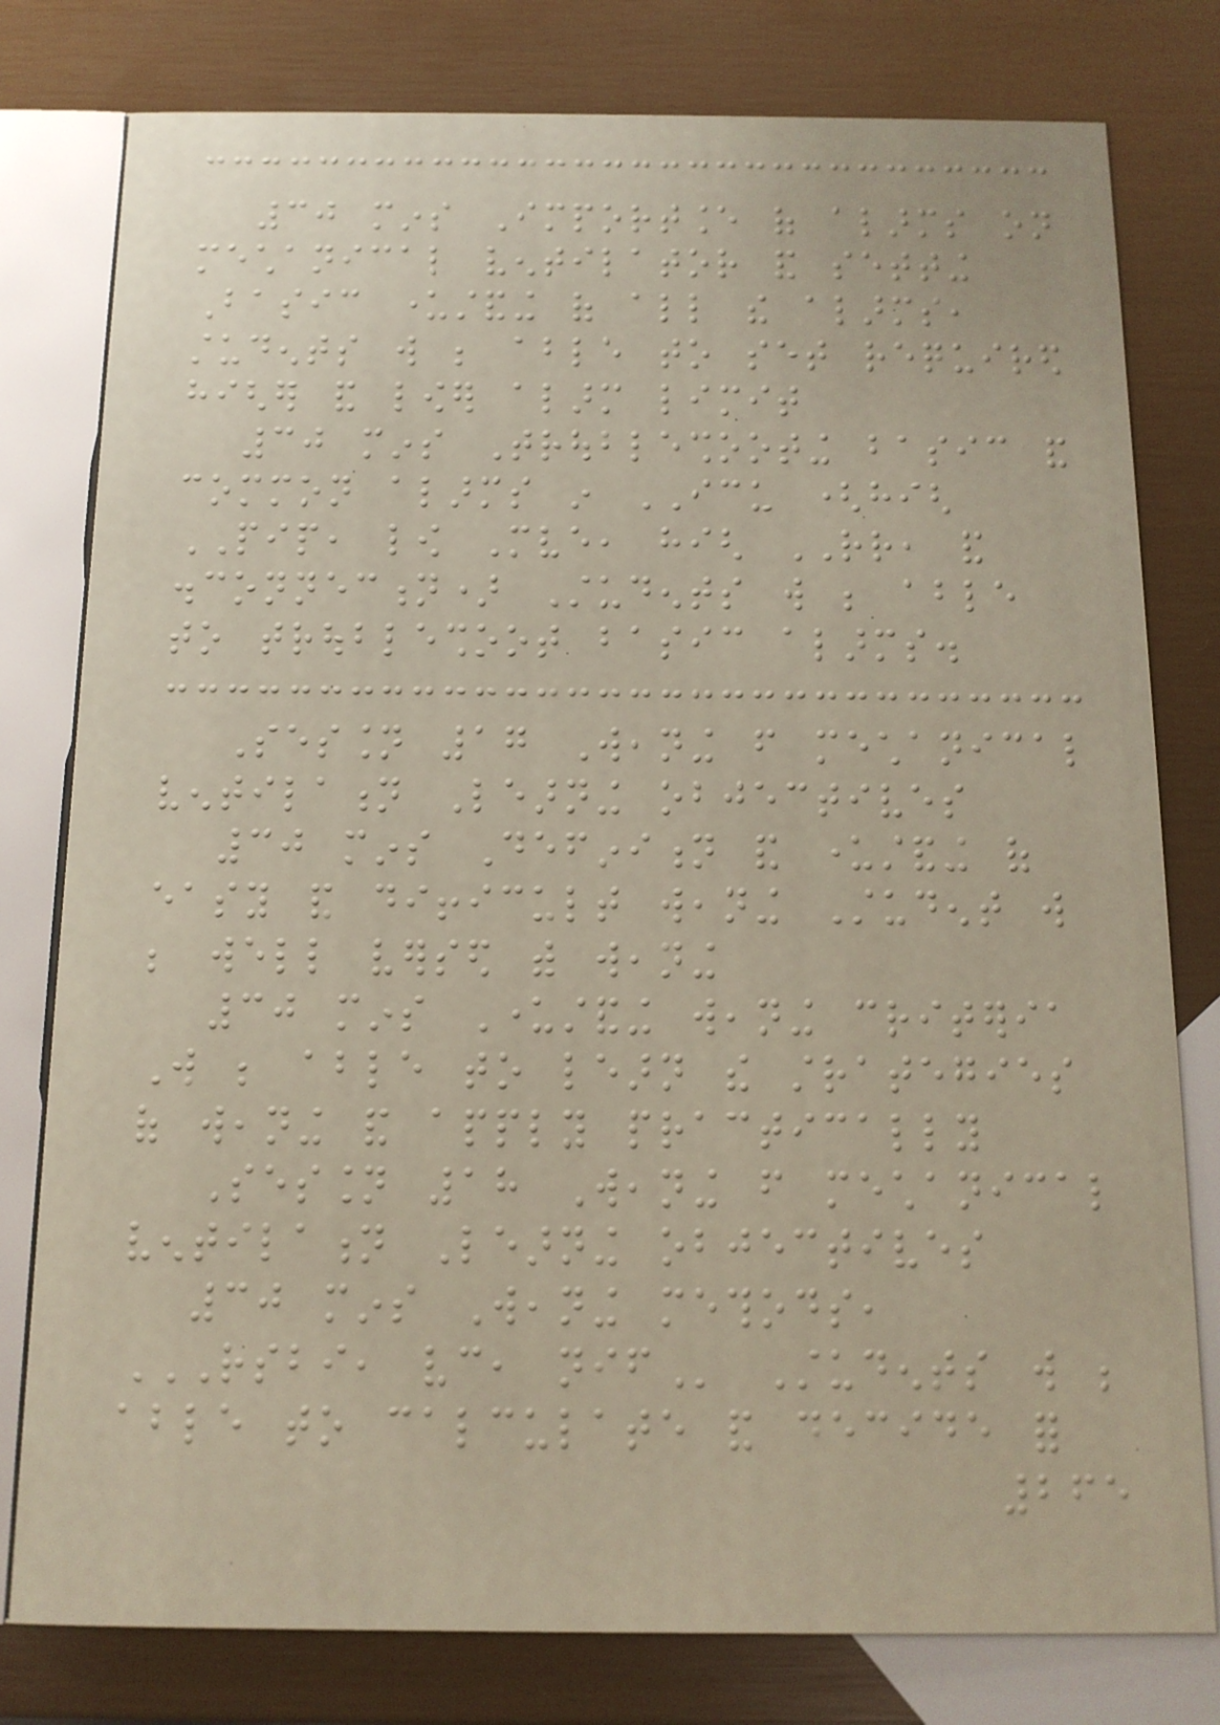30 mins Importance of alarms on
mechanical ventilator and setting
Basic understanding of all the alarms,
students will be able to set required
higher and lower alarm limit
30 mins Troubleshooting basic and
common alarms in ICU (high
PIP, low Mve, high RR, and
disconnection) Students will be able
to troubleshoot basic alarms.
Session 17 Weaning from mechanical
ventilation Learning objectives
30 mins Definition and understanding of
easy and difficult weaning Student will
be well versed with weaning
30 mins Understanding weaning criteria
Will be able to learn the strategies
of weaning and apply practically
Session 18 Weaning from mechanical
ventilation Learning objectives
30 mins Weaning methods,
RSBI, VC, NIF Students will be
able to calculate and decide for
265
